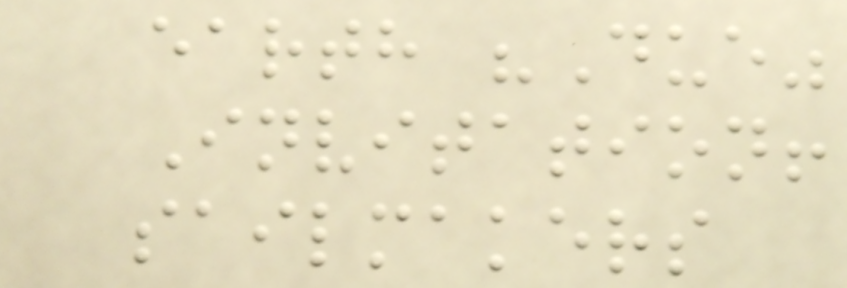earth "Due"
Invitation!
sailmakers
